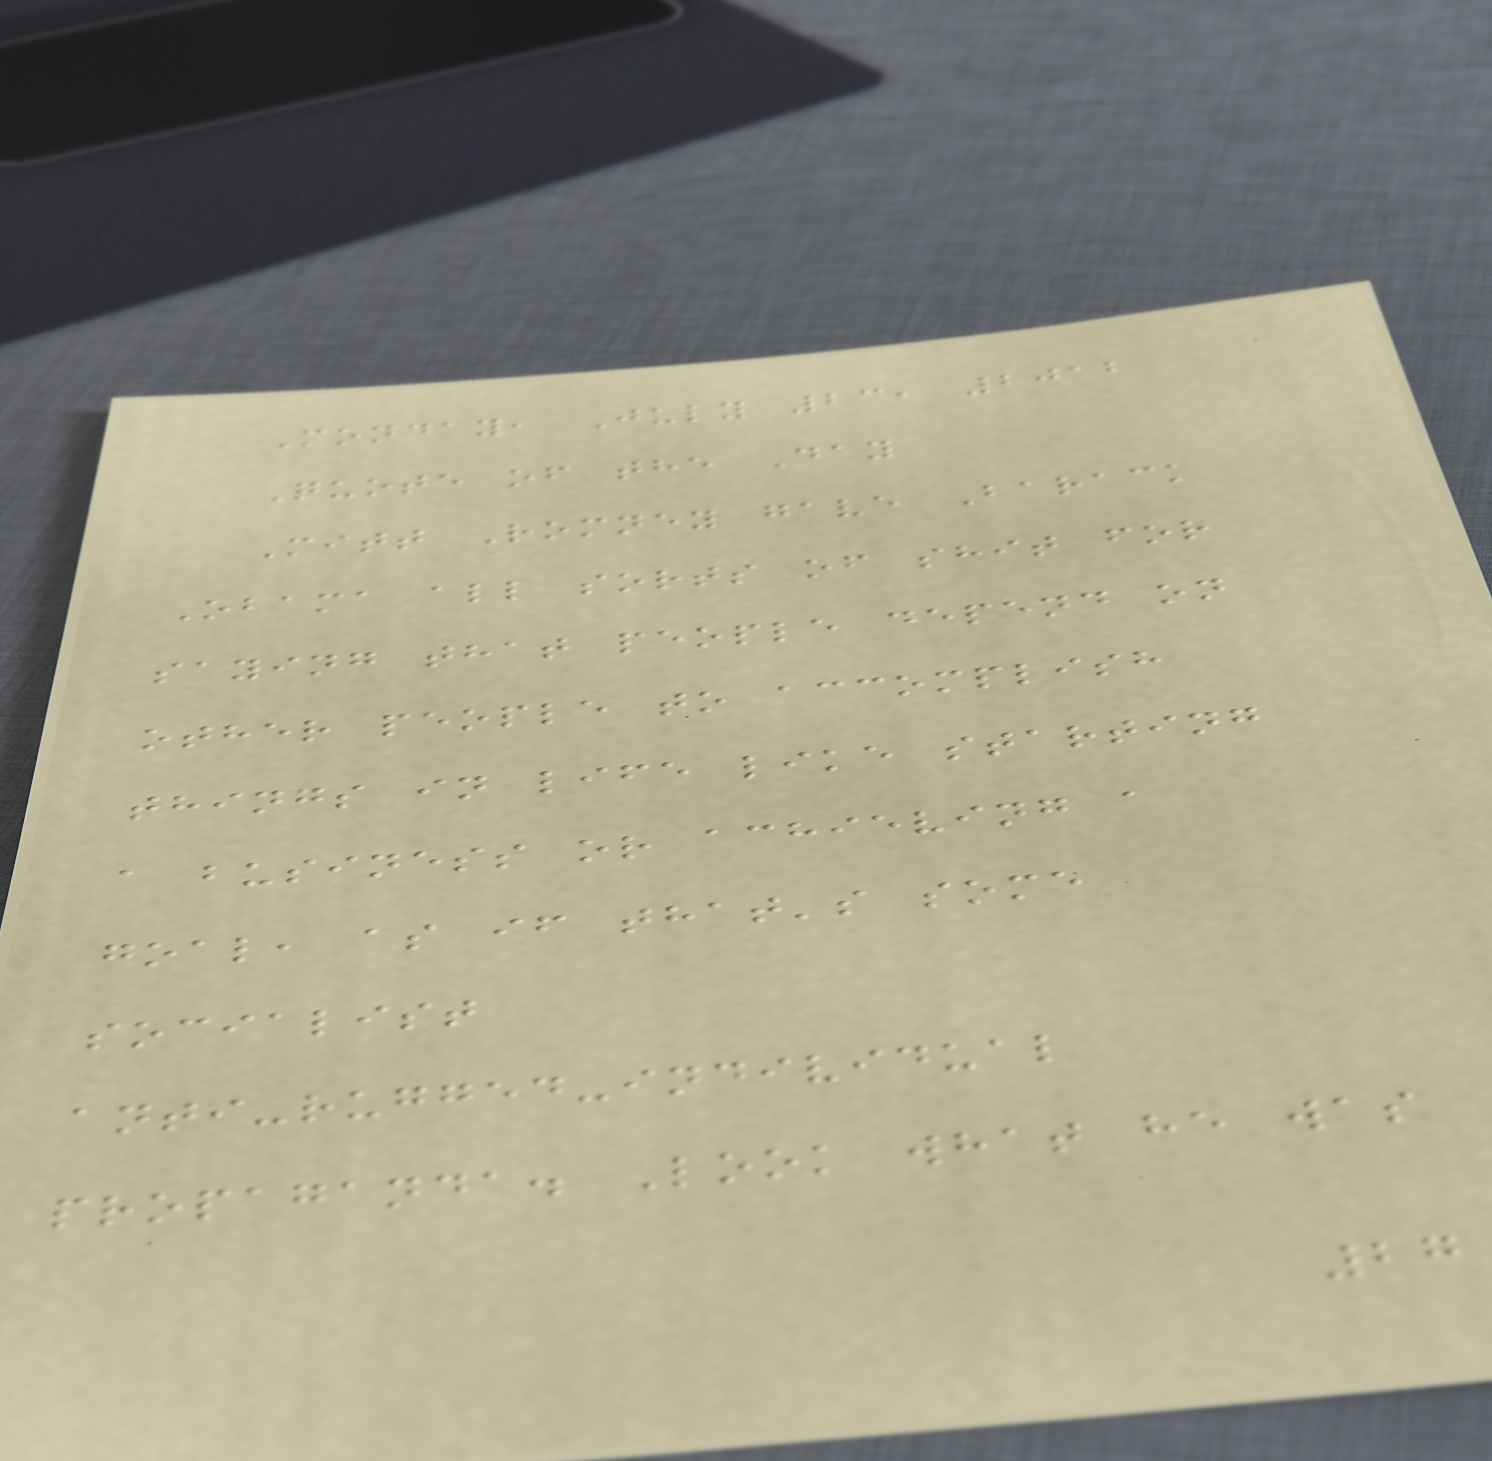Monday, July 23, 2012
Quote of the Day
Mitt Romney gave Barack
Obama all sorts of shit for
saying that people depend on
other people to accomplish
things in life like starting
a business or achieving a
goal, as if that's some
socialist
anti-rugged-individual
propaganda. Look what he was
27
